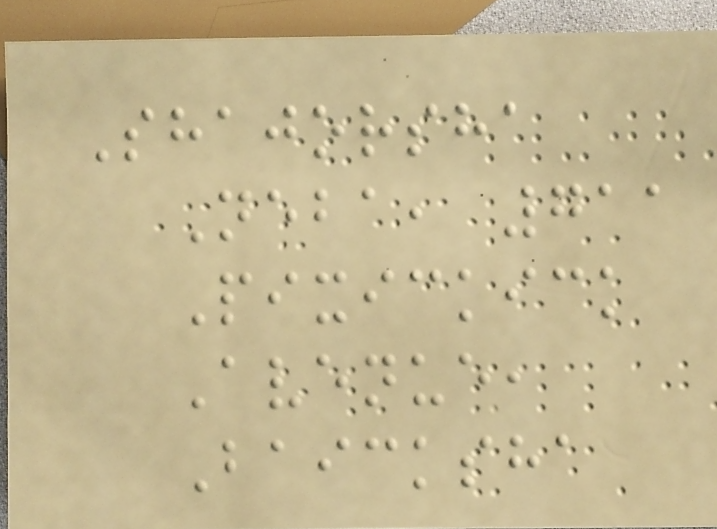Shajorsha
Neba, 711
Pixickick
Avenue,
Baicksha
